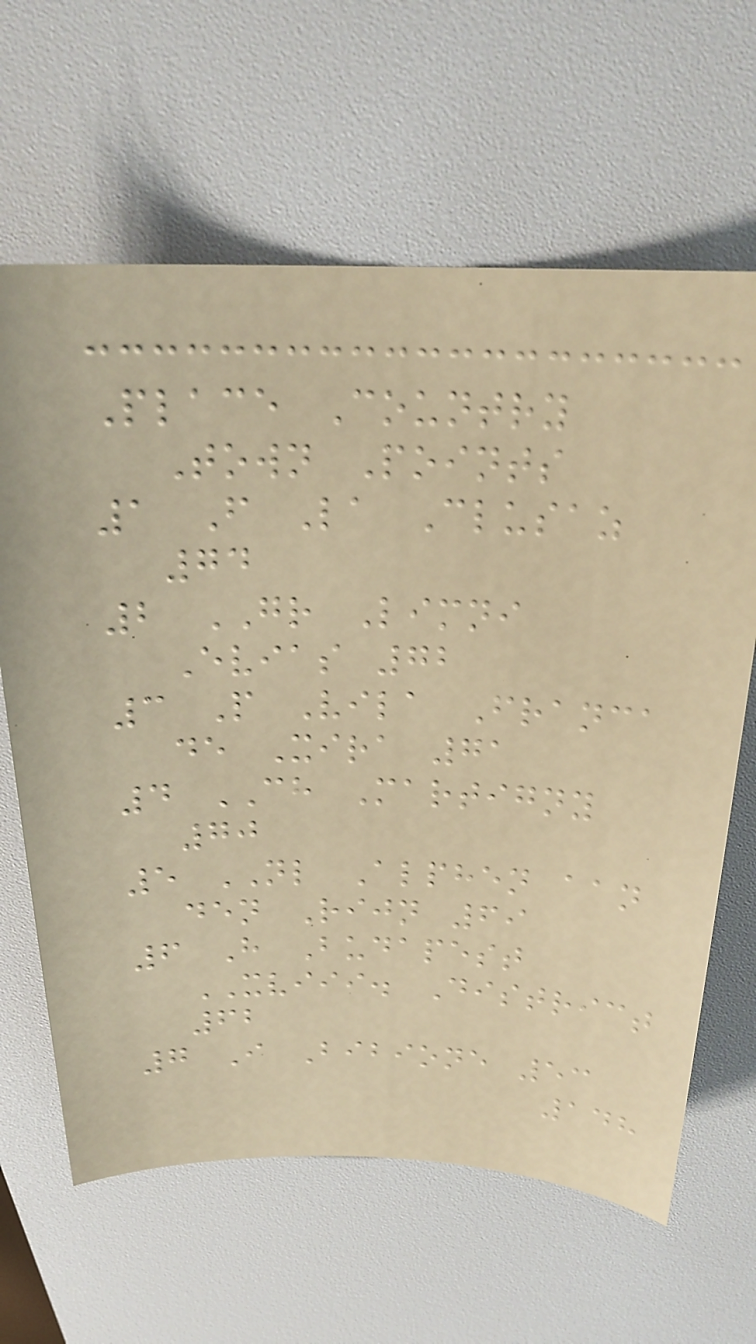Place Country
Town Points
1 F La Clusaz
74
2 GR Limni
Evias 72
3 P Vila Franca
de Xira 71
4 CH Martigny
70
5 NL Alphen aan
den Rijn 69
6 H Budapest
XVIII. District
62
7 I Bibione 53
148
